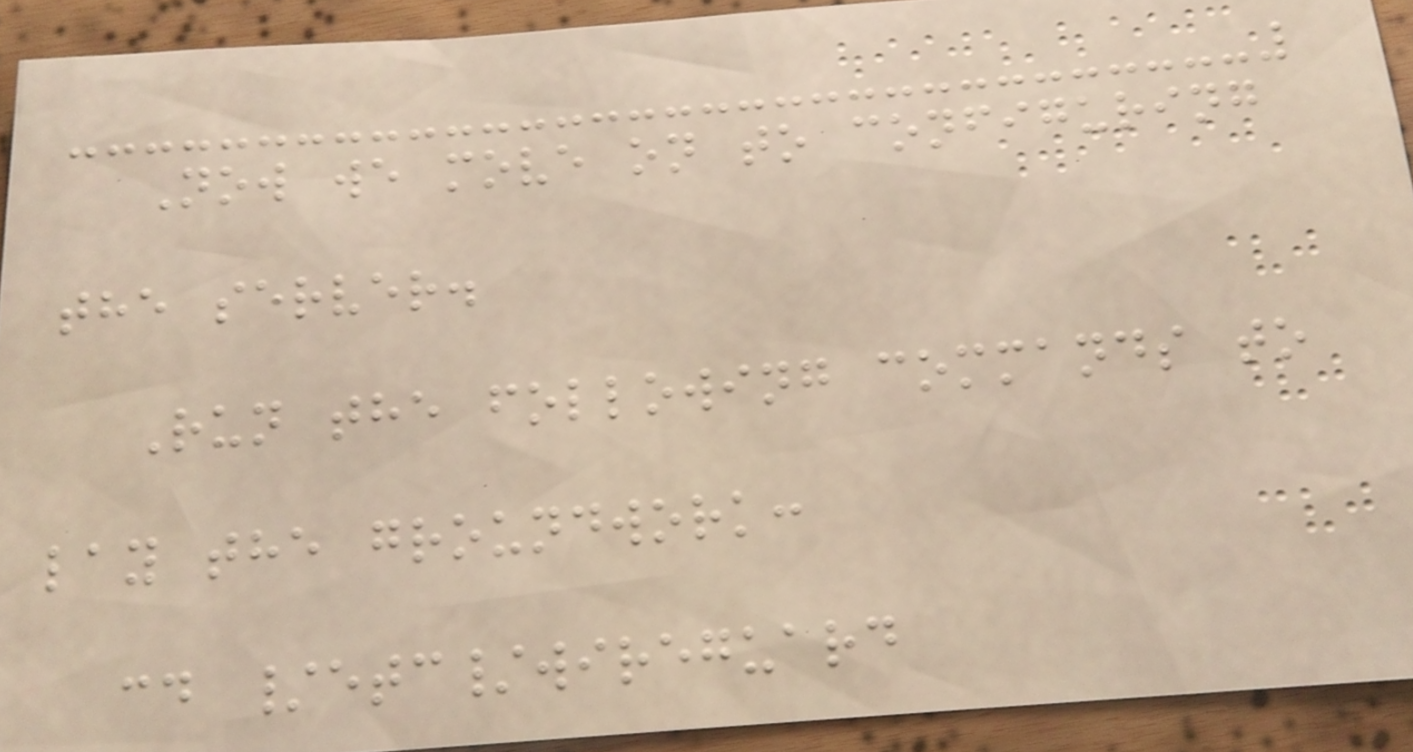Now we move on to configuring
the server.
Run the following commands to
lay the groundwork:
cd /etc/wireguard
